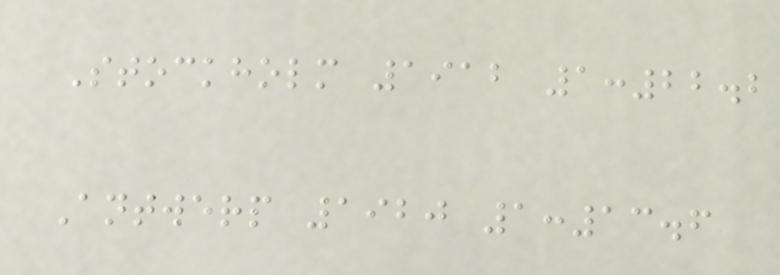Stockholm 1912 1:22.2
Antwerp 1920 1:13.6
